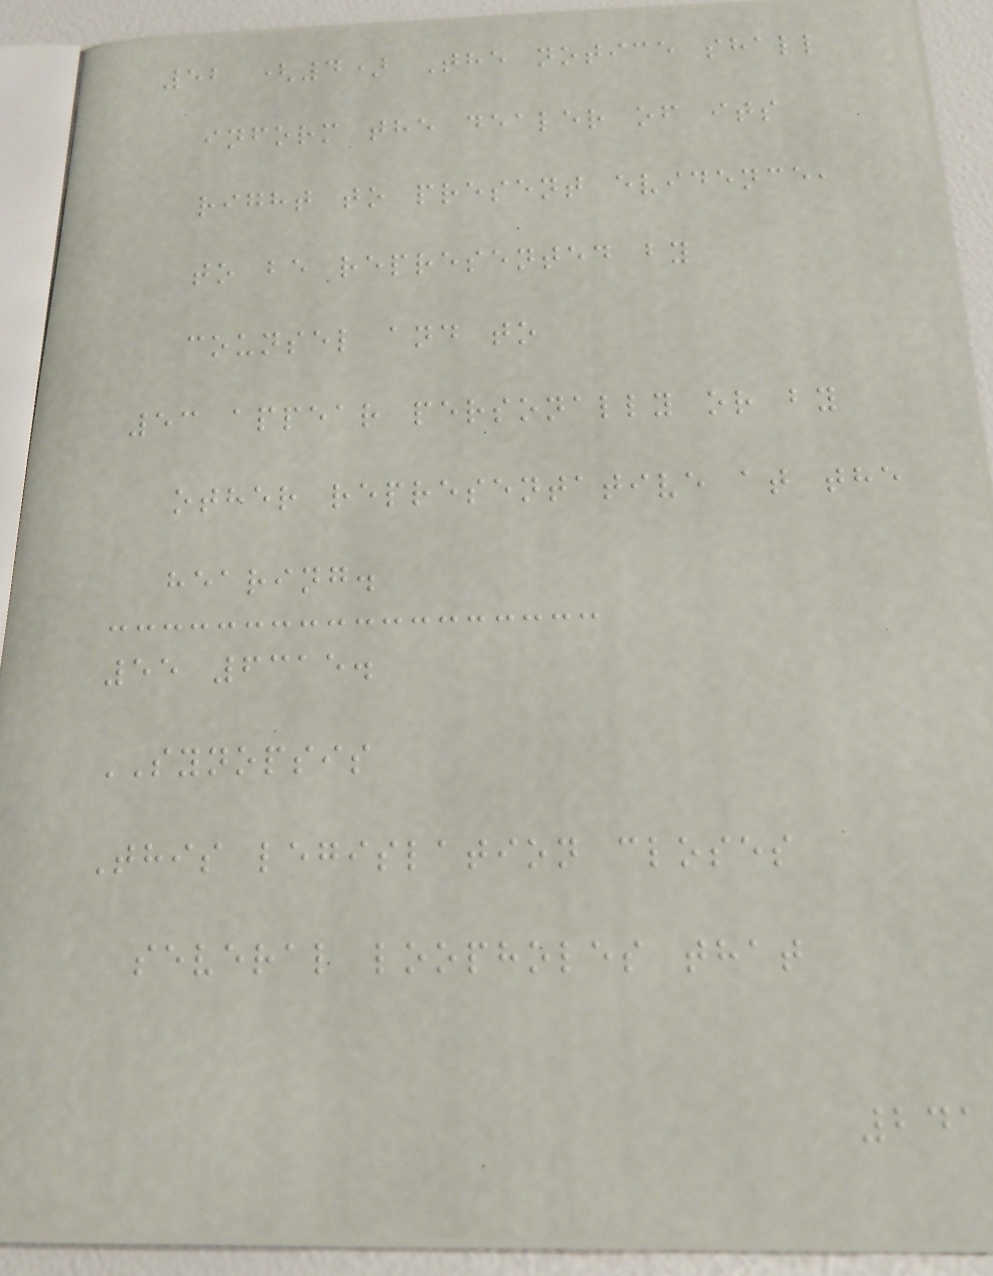52 (4) The notice shall
inform the dealer of its
right to present evidence,
to be represented by
counsel and to
53 appear personally or by
other representative at the
hearing.
55 6315.
SYNOPSIS
This legislation closes
several loopholes that
241
